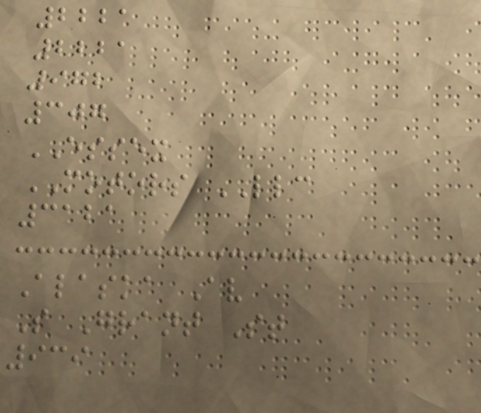2221
2221
972
307
ESSEX
MOTORS LLC
3121
Alaska Av
S Grant St
939
